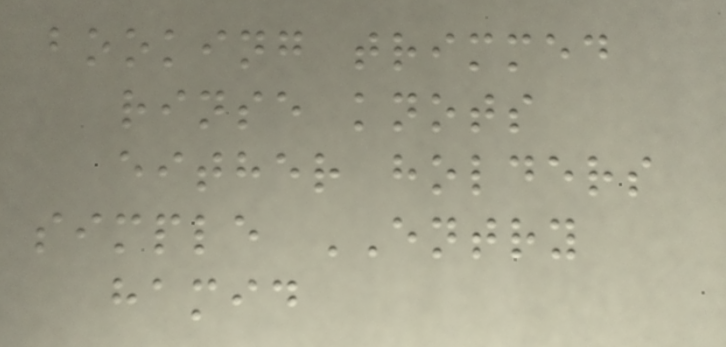booking trimmed
rinse knots
either holders
simple ENTRY
hamid
